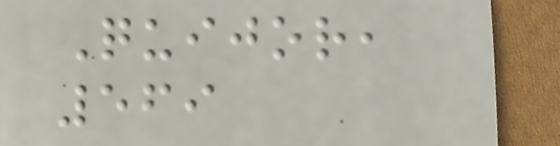Quijor,
569
